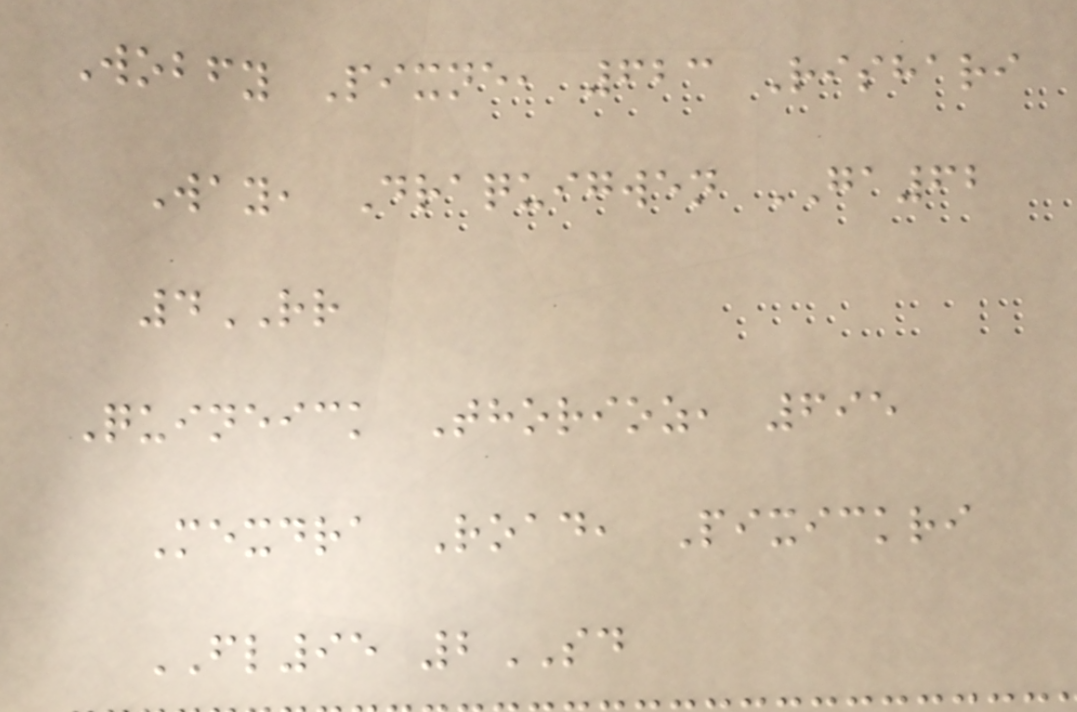Wobfy Pixne, 623 Rishari
Way, Draquigwen GA62
4RR
Quineick Thorioz, 695
Mexdra Road, Pixickri
FL95 2SD
